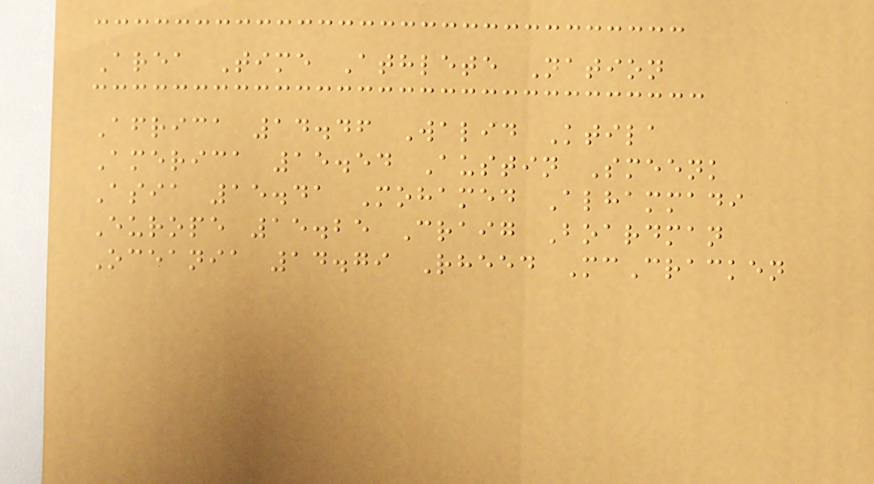Area Time Athlete Nation
Africa 14.46 Walid Ktila
America 15.54 Austin Smeenk
Asia 15.41 Mohamed Alhammadi
Europe 15.25 Craig Boardman
Oceania 14.79 Rheed McCracken
